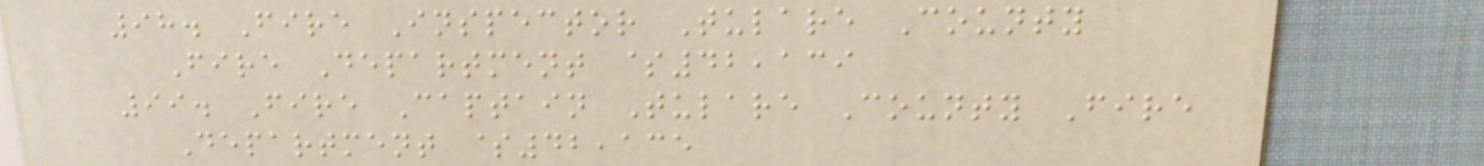98. Fire Inspector Tulare County
Fire Department $42,139
99. Fire Captain Tulare County Fire
Department $42,135
